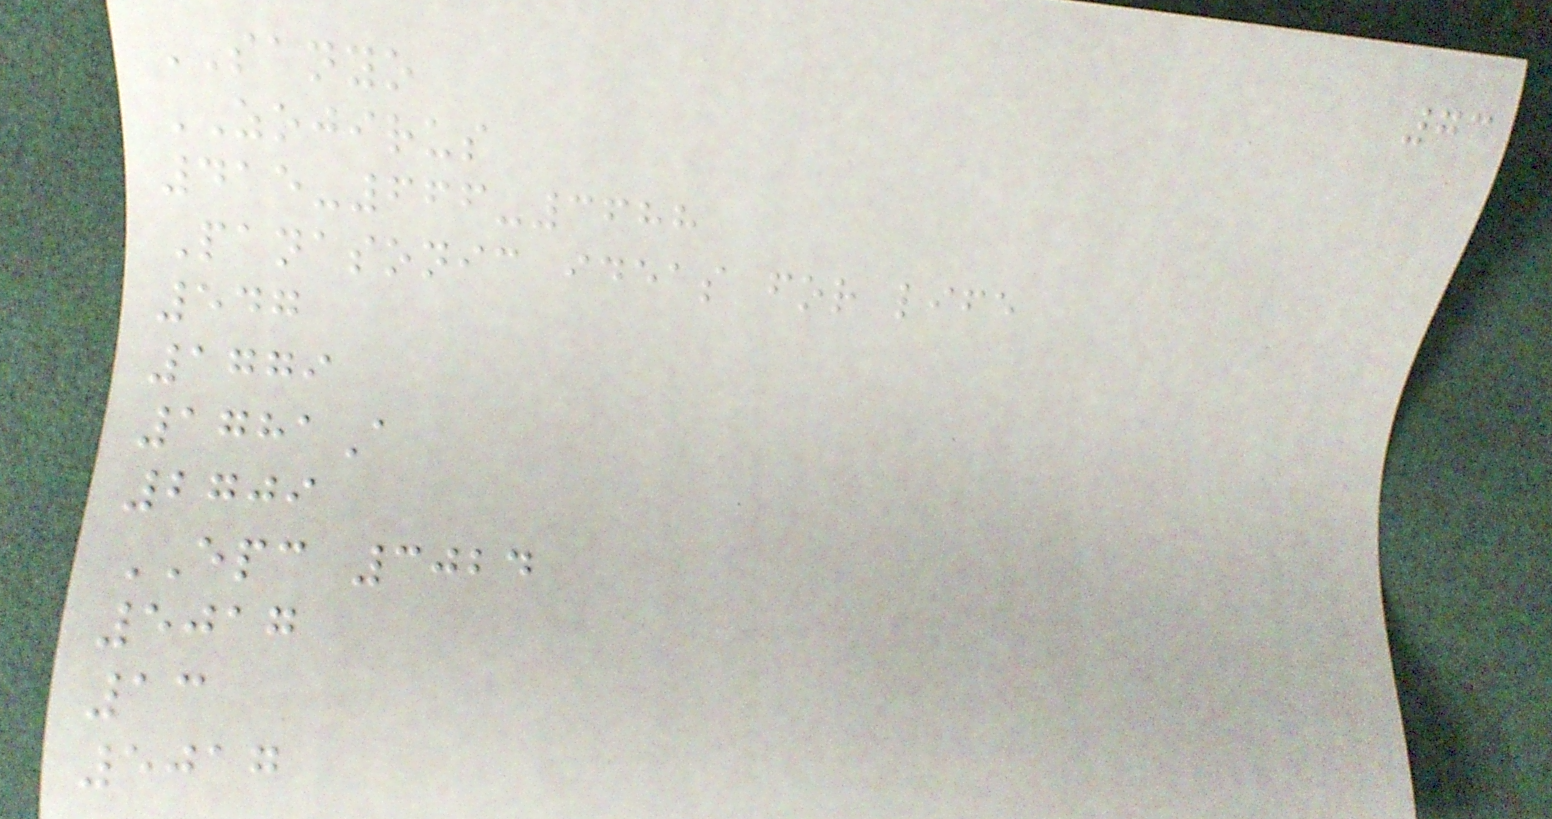73
SANYO
ZOJIRUS
415-666-3688
Panasonic ideas for life
547
1779
1781A
2709
EPC 3024
5017
13
5017
